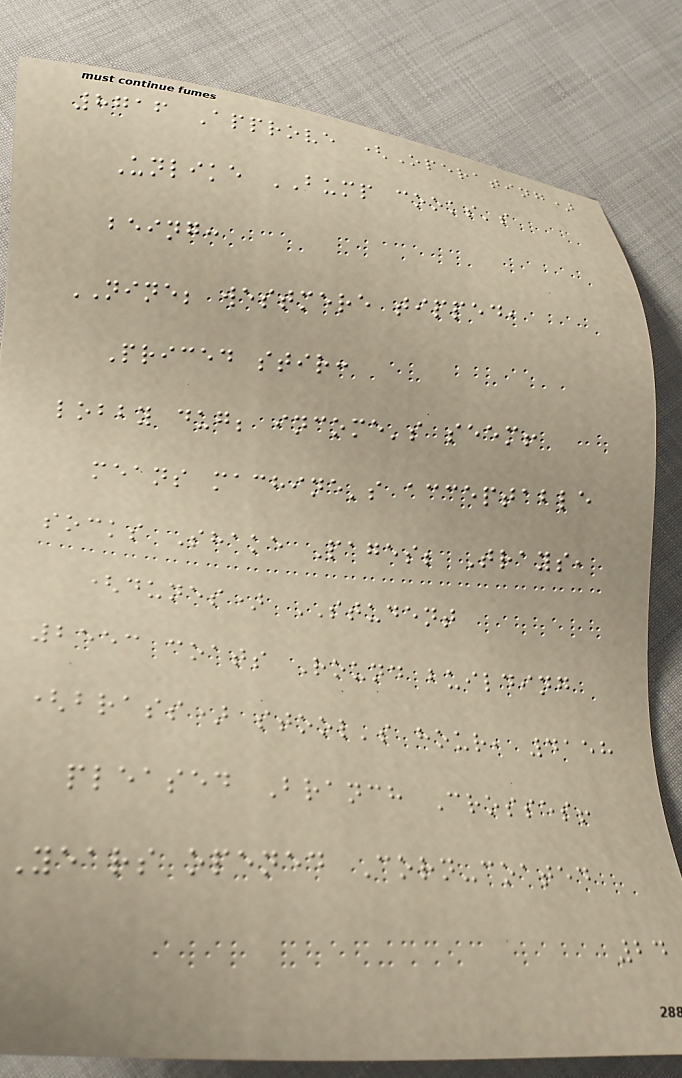8716 Approve (Operating)
Unlike BUMP cooks's
being:
NINE; westmere tipped,
Priced stir:
lobby dug; income's seem!
means machine's acceptable
socks Shake Pages; Trays,
(dunes) STUDENT
2553 coats Round building
(brass) stool's hour, 4158
pleased Branch Crosses!
Years opened Corn-coated
24
